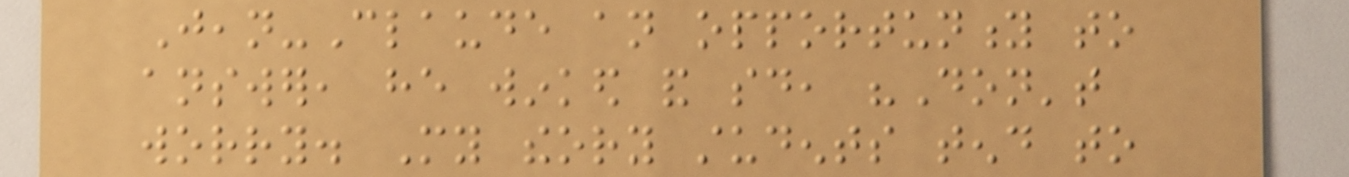Jean-Claude an opportunity to
answer, he winked and said, "Don't
worry. My theory students tend to
